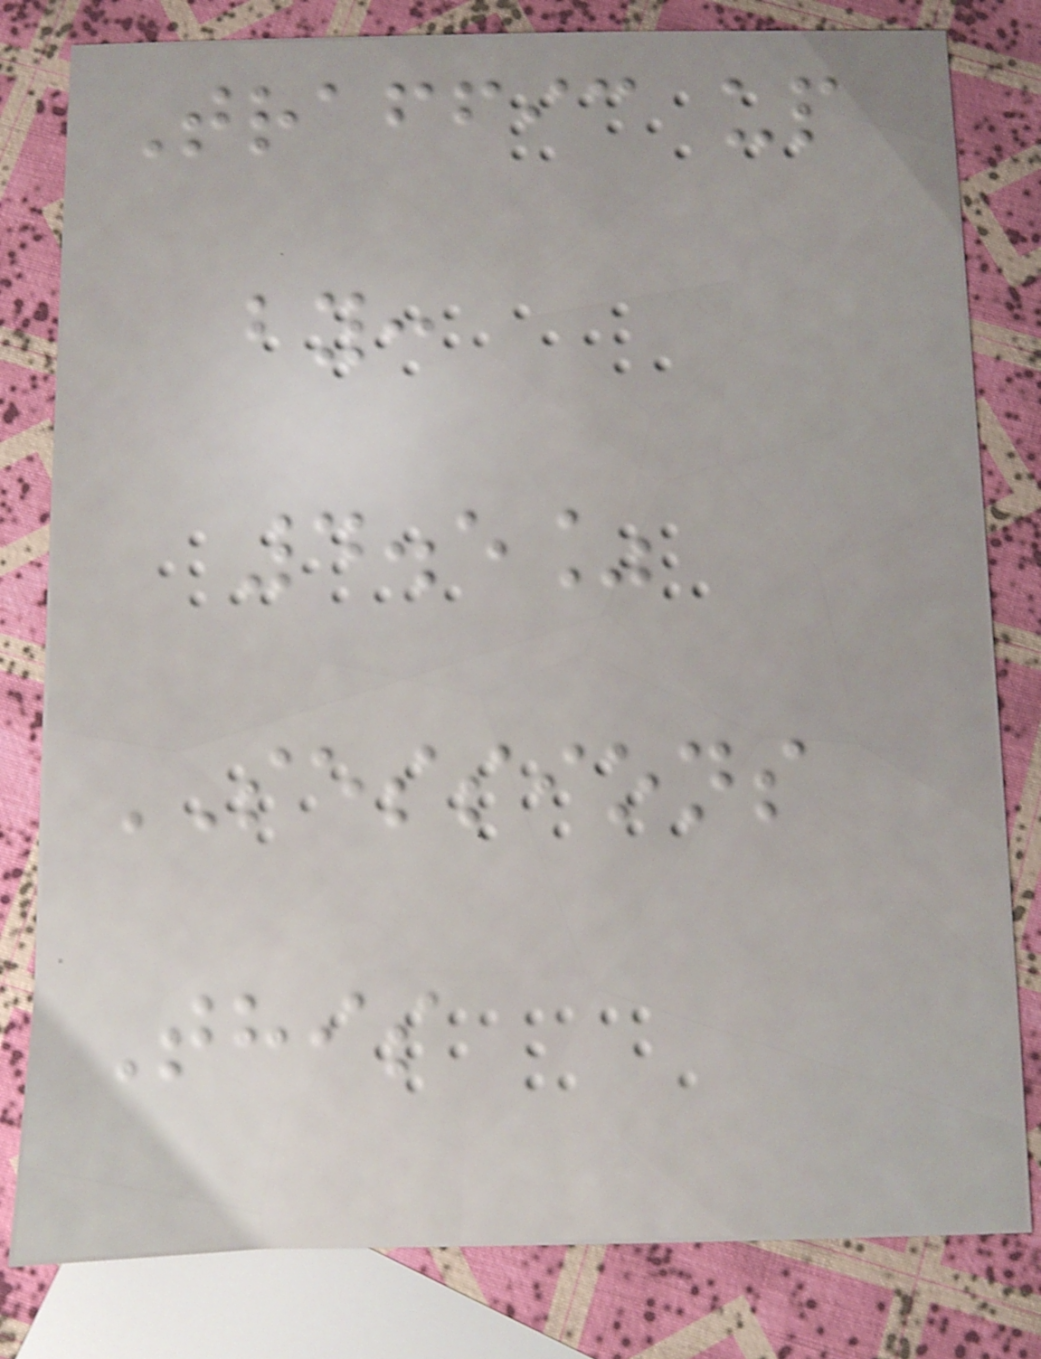Traffic up
by:
4.5%
SESSIONS
This
